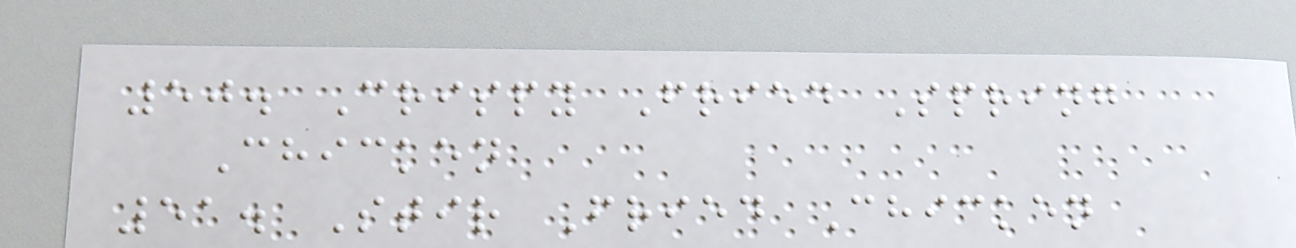50. Crispy Fried Spring
Chicken
51. Stir Fried Chicken
